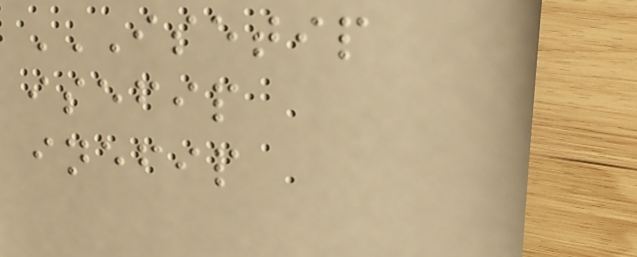ISETIP
ISEFIP
INEFIP
